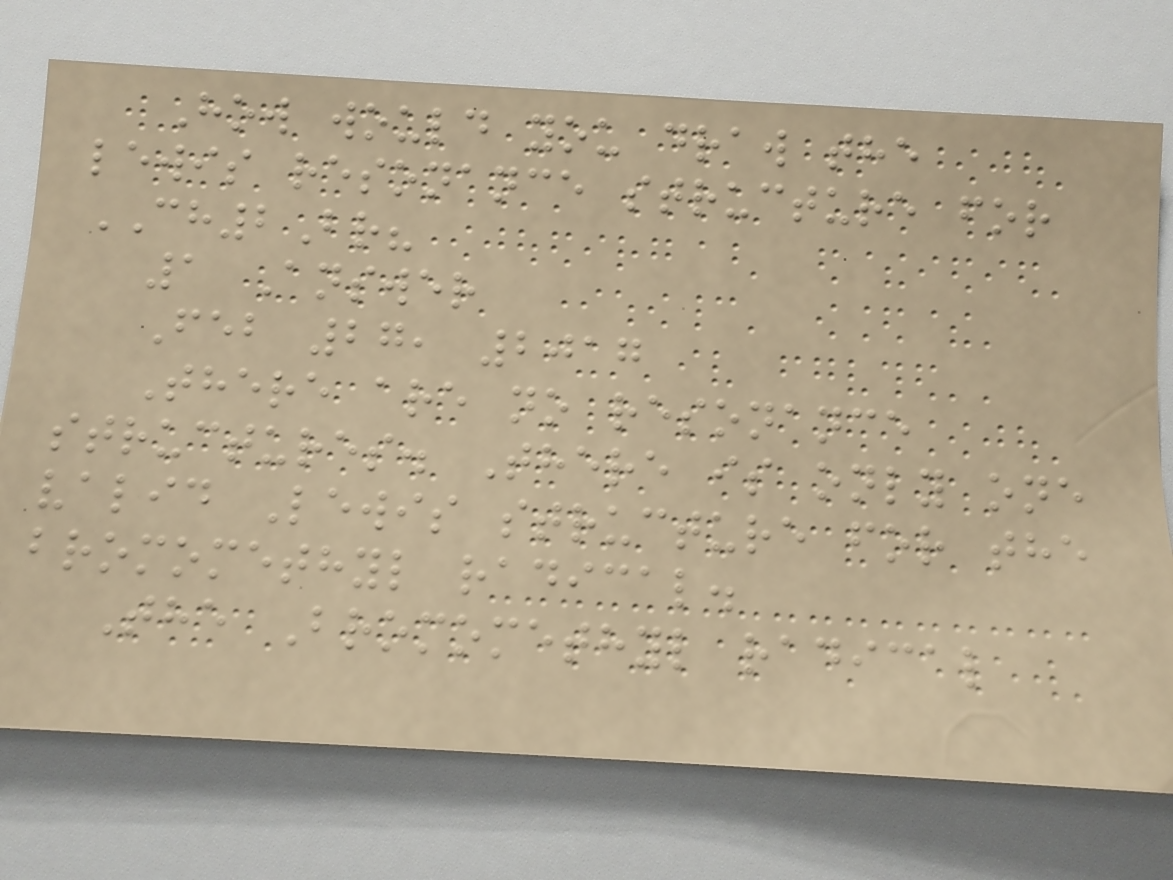How would you draw the
lewis resonance structure for
CH2Br?
1 Answer
Feb 27, 2017
There are no resonance
structures. There is only one
valid Lewis structure for the
bromomethyl radical.
The Bromomethyl radical
